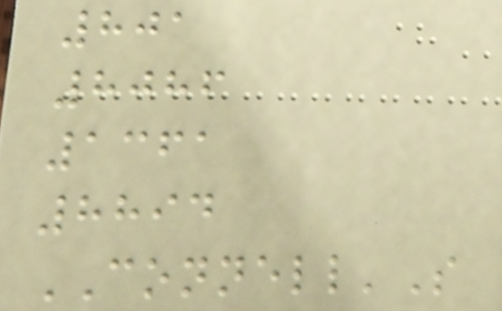801
8086
1361
8894
CONNELL'S
